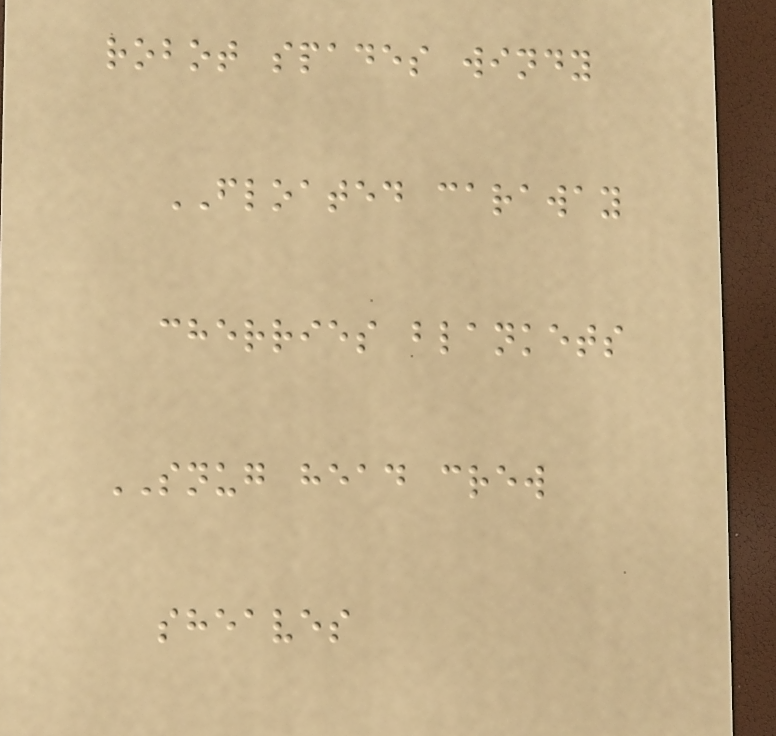robot spades windy
FLOATED caraway
cherries blankets
SNUG head crew
sheaves
